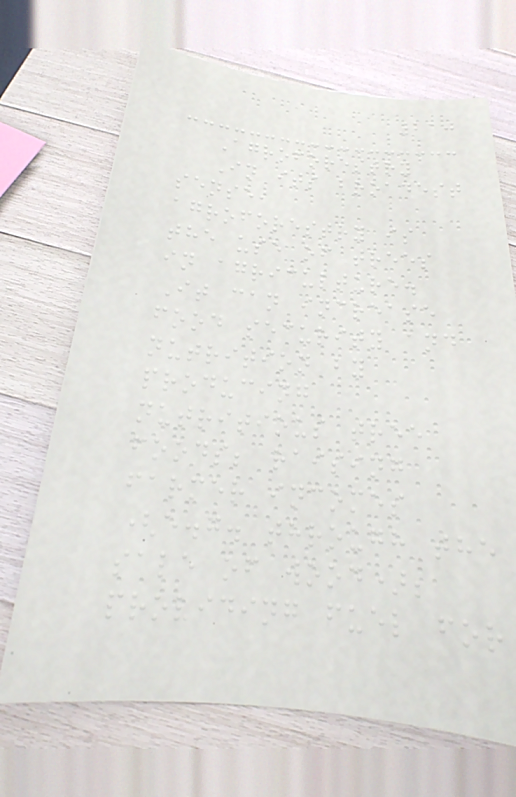210
Agroforestry
In its broadest
sense,
agroforestry is
the use of trees
in agriculture.
It can increase
food security and
nutrition by
producing
nutritious tree
foods; raising
farmer incomes
(e.g. through the
sale of wood);
providing fuel for
